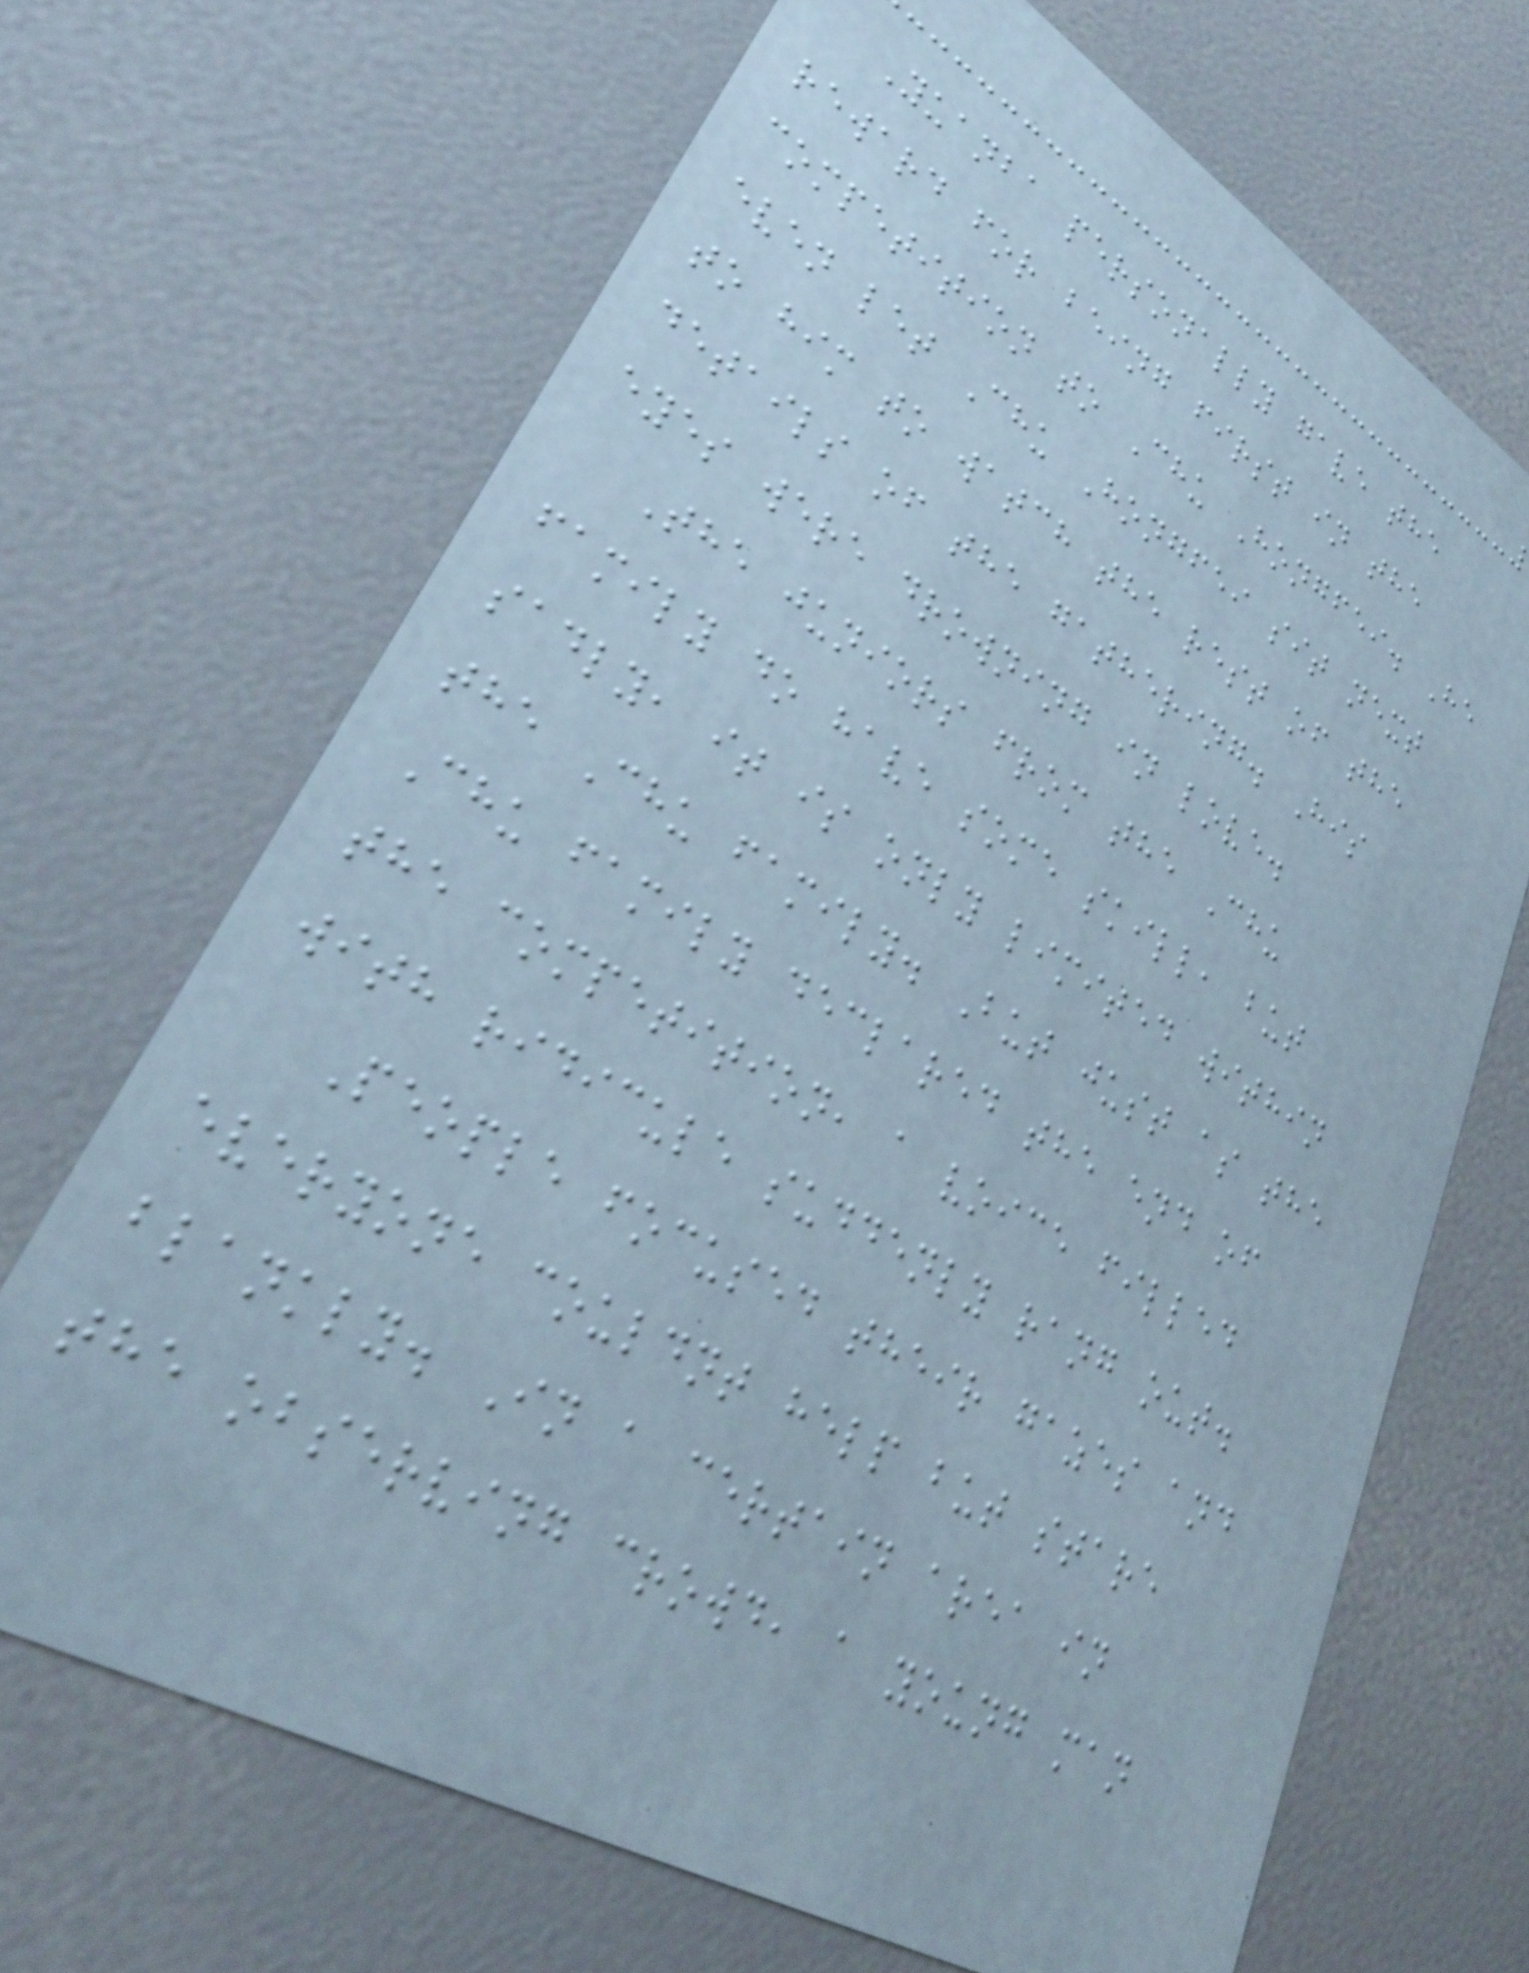Yuanba personally gave the
reward for being first in the
competition to Chu Hongfei. He
even let Chu Hongfei sit next
to him to watch the rest of the
details of the gathering. His
eyes were drowning in love.
The juniors from the Chu
family do have some skill, but
sadly, it is only limited within
the Chu family. But just as the
Chu family declared the end of
the competition, a voice filled
with ridicule suddenly rang out.
People focused their gazes and
everyone couldnt help but stare
blankly. In a certain area in
the observing crowd, a young man
